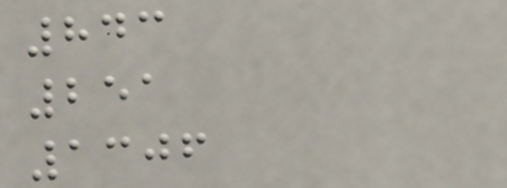843
251
1306
